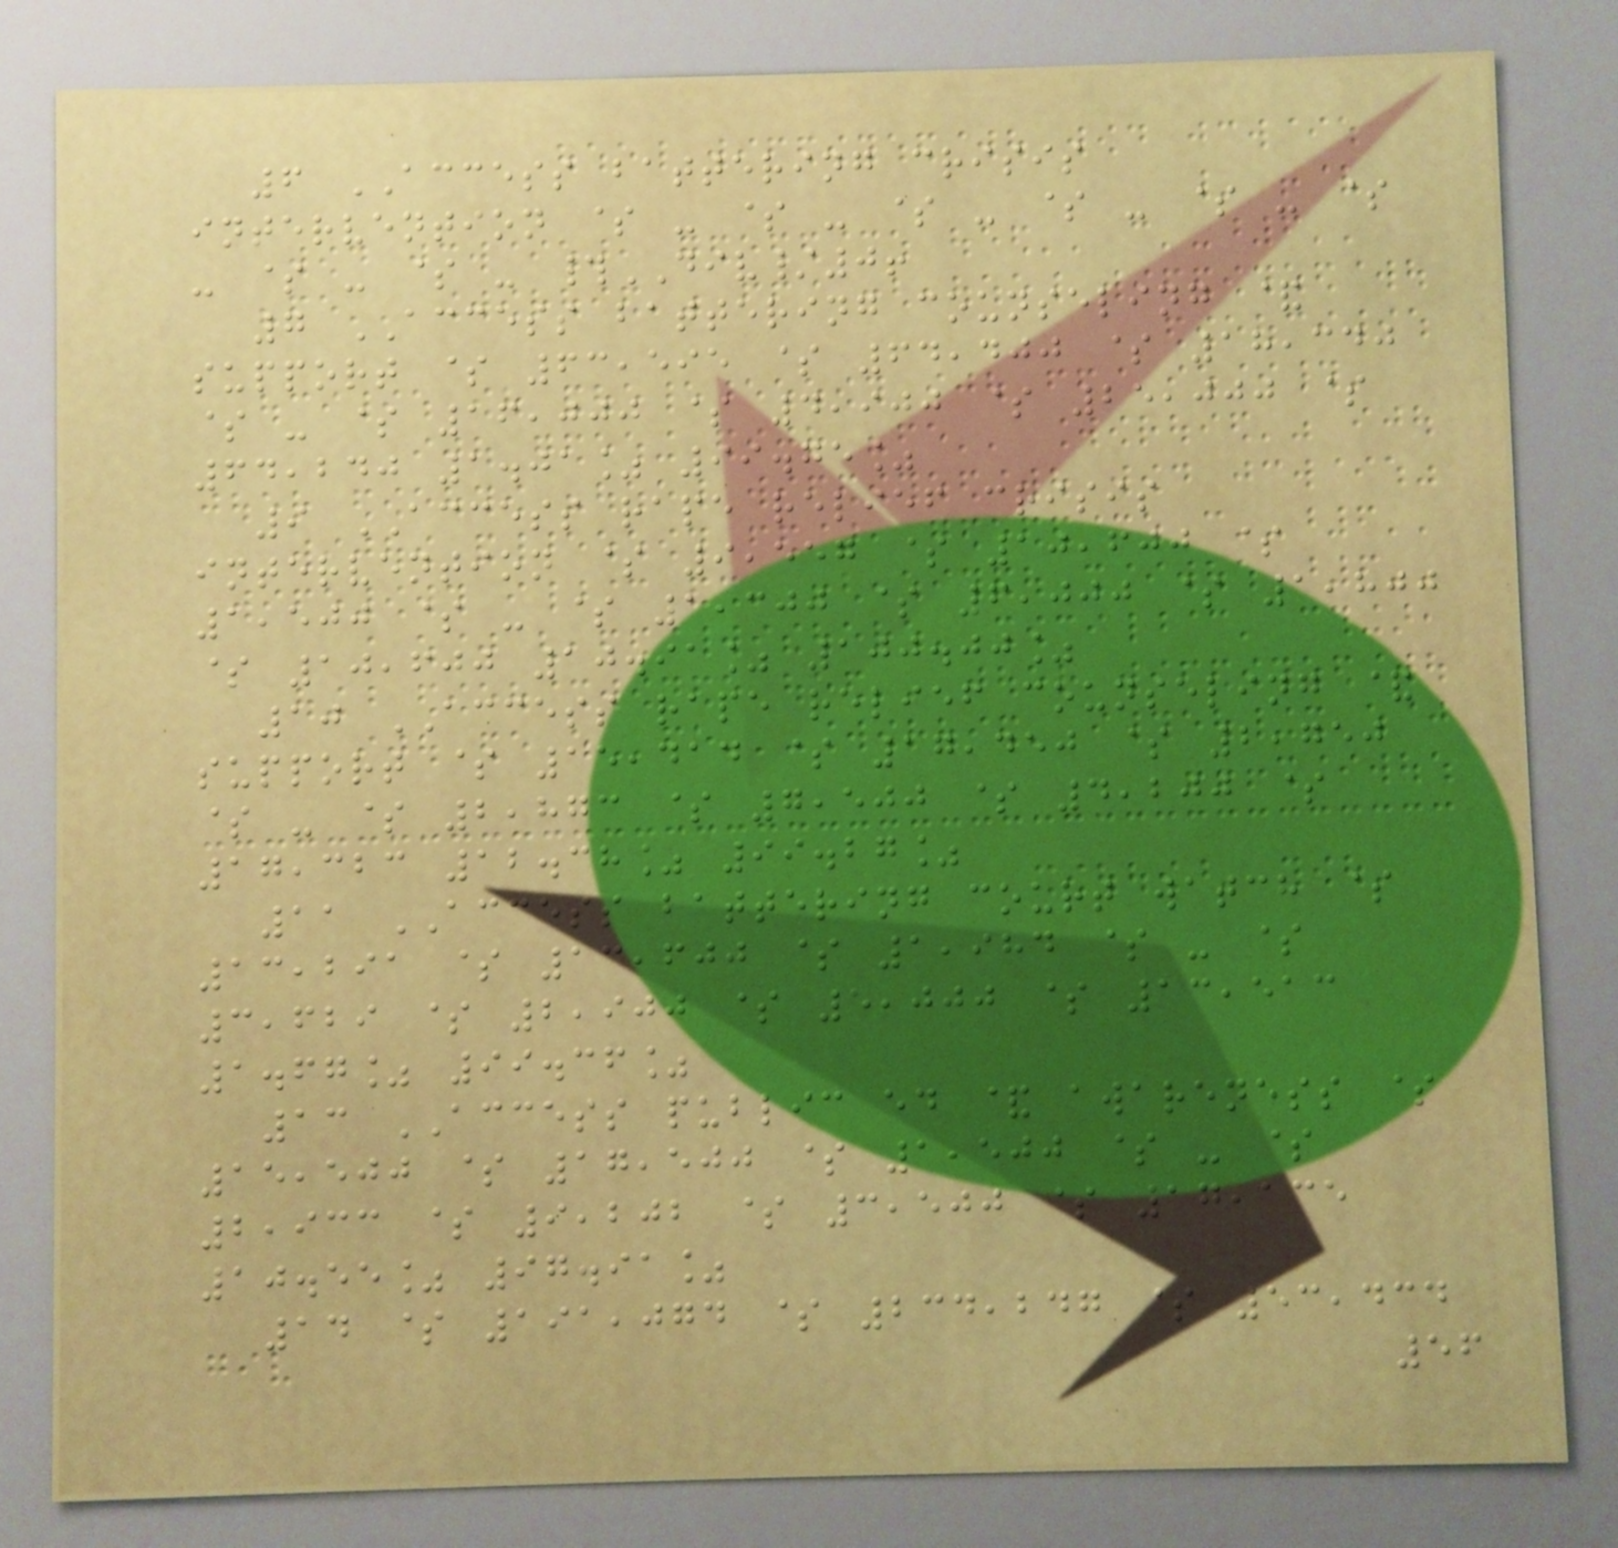6 ACCESS battering crisis
intervention $ - $ - $ - $ - $ - $
- $ - $ - #DIV/0!
7 ACCESS battering counseling &
support $ 63,595 $ 64,400 $ 18,340
$ - $ 16,000 $ 4,900 $ 25,000 $
64,240 1.01% 99.75%
9 ACCESS rape relief crisis
intervention $ 9,557 $ 10,600 $
1,500 $ - $ 1,300 $ 6,000 $ 1,800
$ 10,600 10.91% 100.00%
10 ACCESS rape relief counseling &
support $ 15,414 $ 17,450 $ 2,750
$ - $ 2,873 $ 7,500 $ 4,200 $
17,323 12.38% 99.27%
11 ACCESS battering court watch $
13,291 $ 13,600 $ 1,984 $ - $
3,629 $ 2,900 $ 5,000 $ 13,513
1.67% 99.36%
13 ACCESS public ed & awareness $
15,500 $ 17,500 $ 1,500 $ - $
2,933 $ 9,202 $ 3,500 $ 17,135
10.55% 97.91%
14 $ 191,074 $ 234,247 $ 53,434
56
